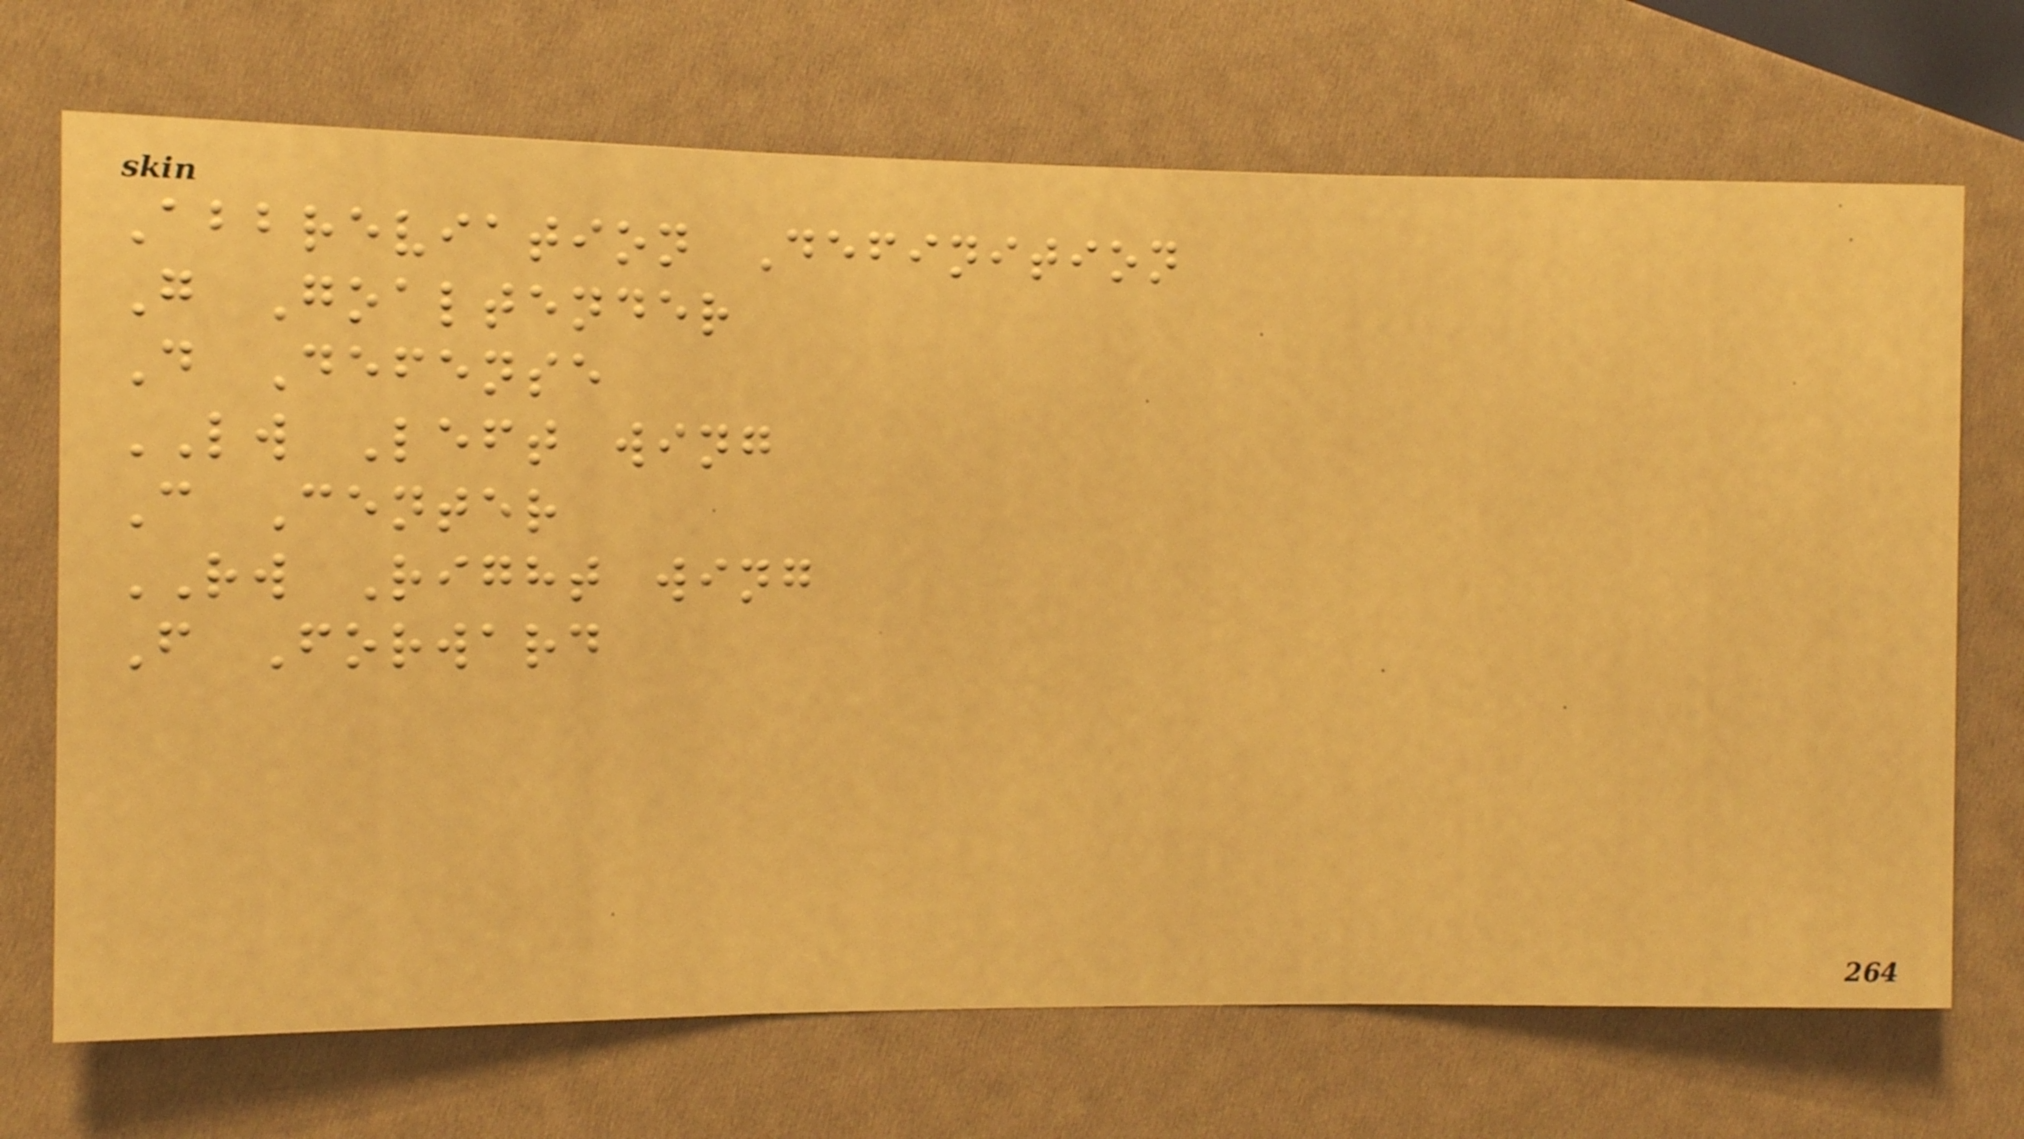Abbreviation Definition
G Goaltender
D Defense
LW Left wing
C Center
RW Right wing
F Forward
